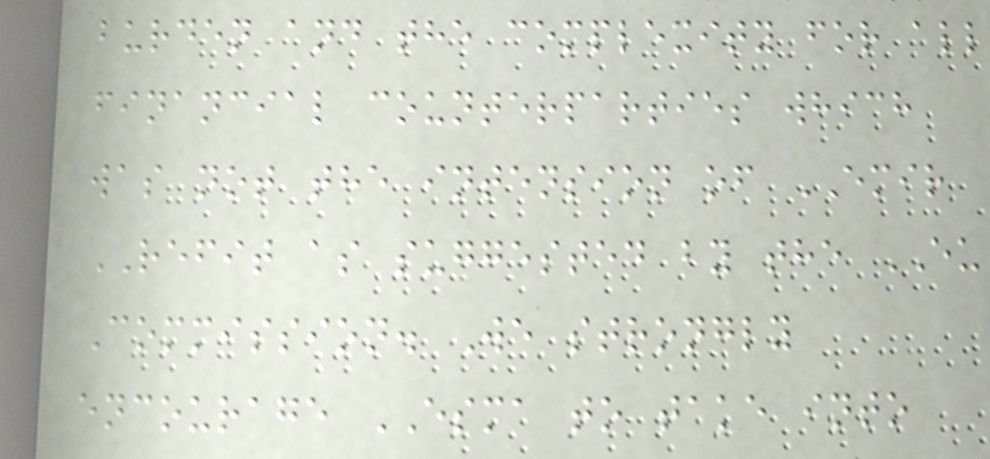burden and the complexity for all
financial counterparties which
was not the intension of EMIR
REFIT as suggested by the EU
Commission. We strongly
encourage ESMA to take into
